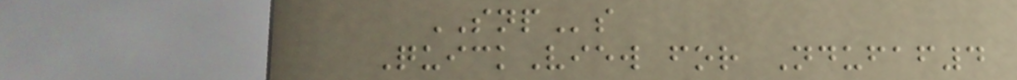SNPs
QuickView for Ndufaf4
